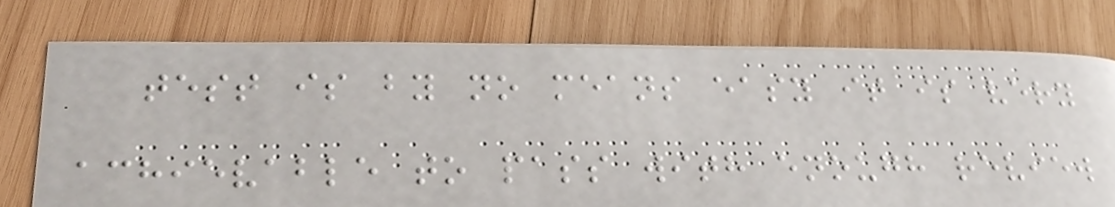test is by no means easy it is very
achievable to pass with enough review
